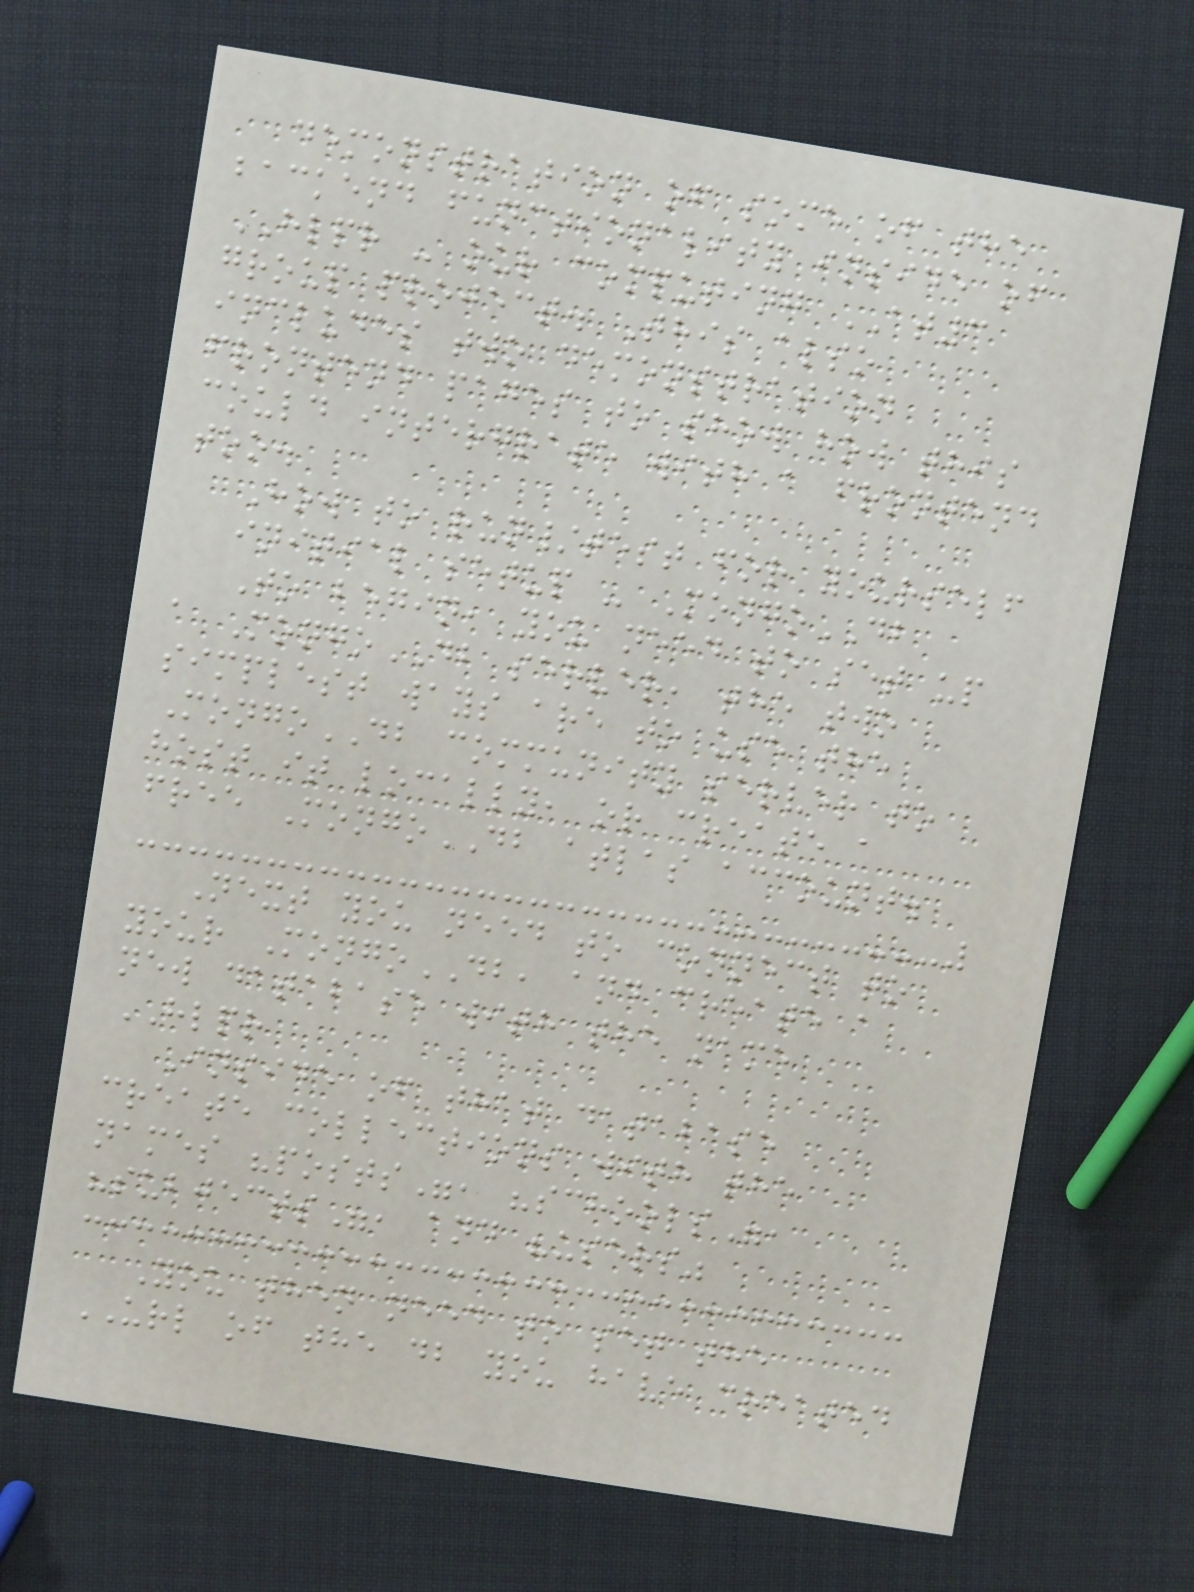demonstration of some of the
backend functionality inside of
HLPR - our computing AT3
group project. This also
includes two demonstration
frontend pages to show how this
could intergrate with a frontend
too.
How to run/test for yourself
initial setup - MongoDB
To begin, you need to set up
a MongoDB server, the two
simplest ways are to use the
MongoDB community server to
host it locally, or create a
free MongoDB atlas account.
Next you need to connect to
your MongoDB, and create a
new database with the name
HLPR
Inside of that database
create collections with the
names "posts", "schools",
"subjects", and "users"
You then need to set the
URL of the db you have created
